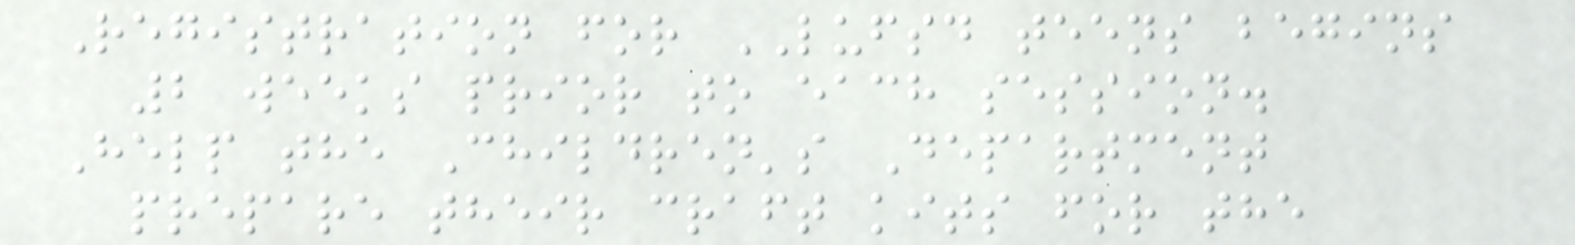Registration for LUFSD teens begins
2 weeks prior to each session.
Help the Children's Department
prepare their craft kits for the
